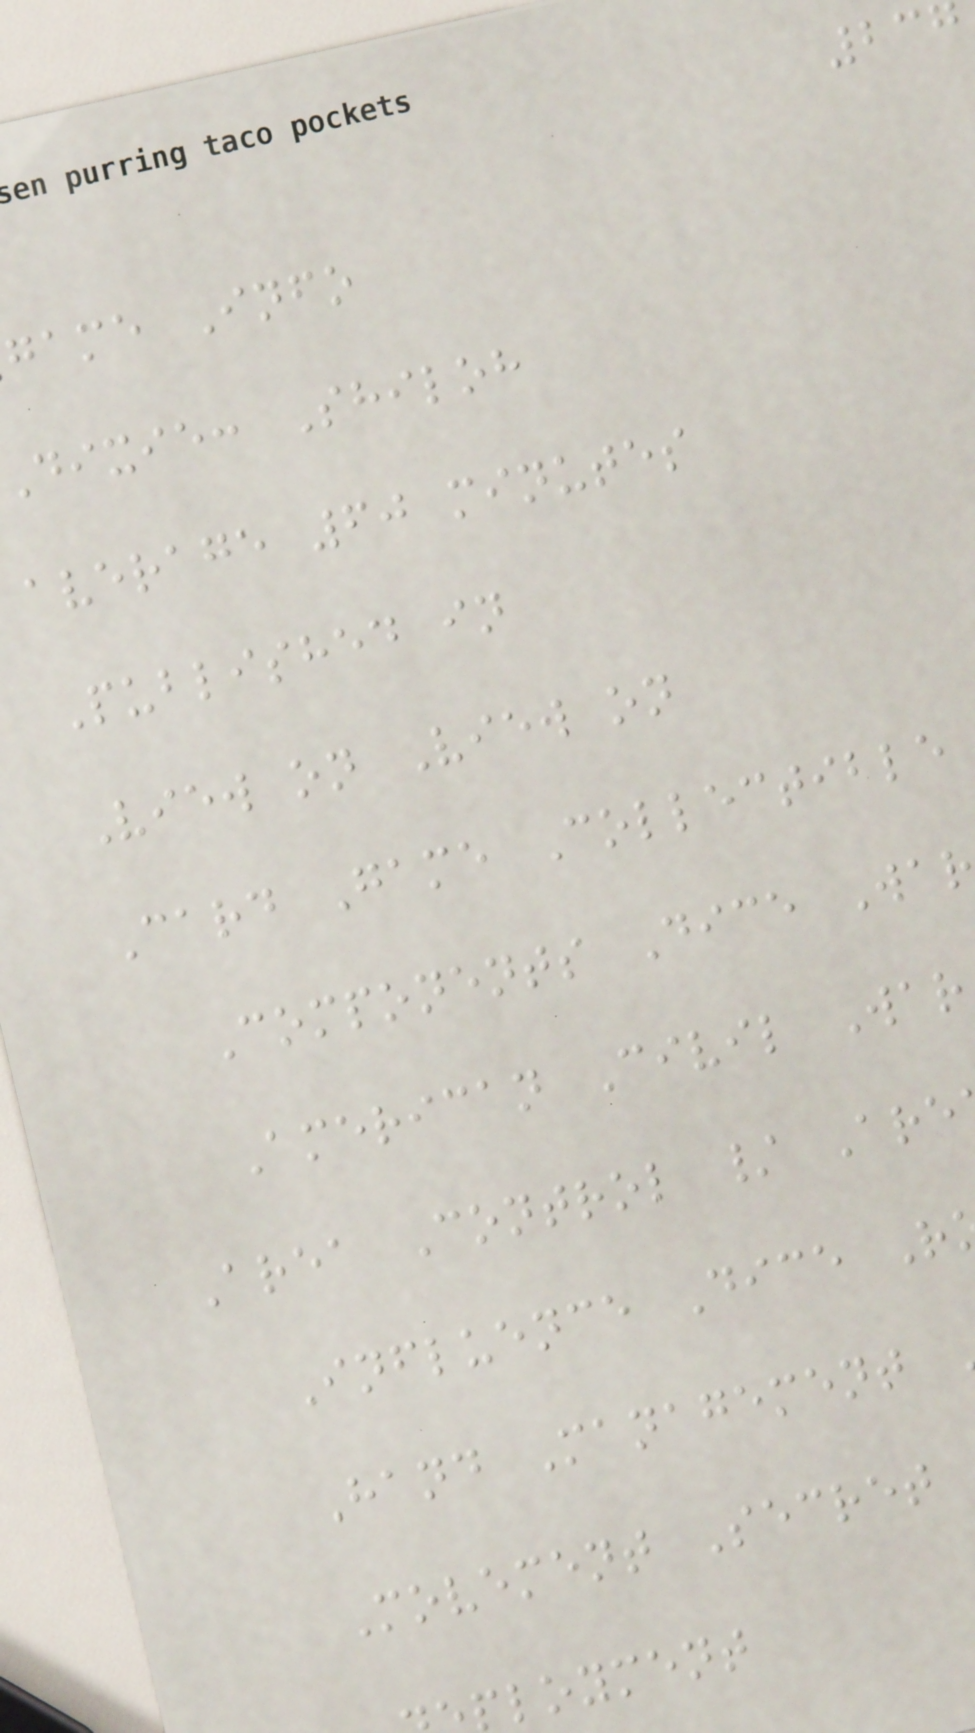game Info
dixie: Shiloh
average 60 minutes
Published in
View on View on
Card Game Collectible
Components Dice War
American Civil War
Area Control / Are
Influence Dice R
Hand Management
Movement Secret
ployment
